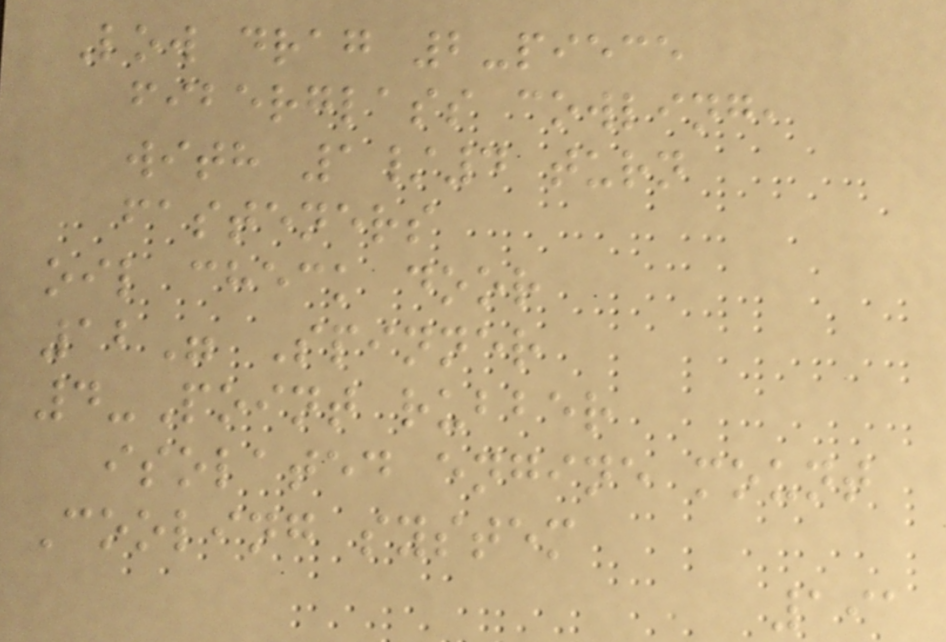Low drag 2-piece
fiberglass cowling,
with 1/4 turn
fasteners
oil check door
12" Spinner
4-Point rubber
isolated engine mount
Cooling system
191
